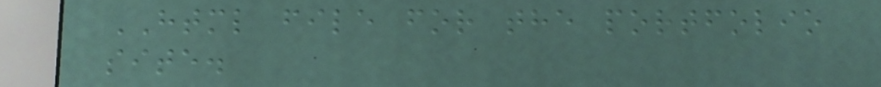HTML file for the portfolio
site.
